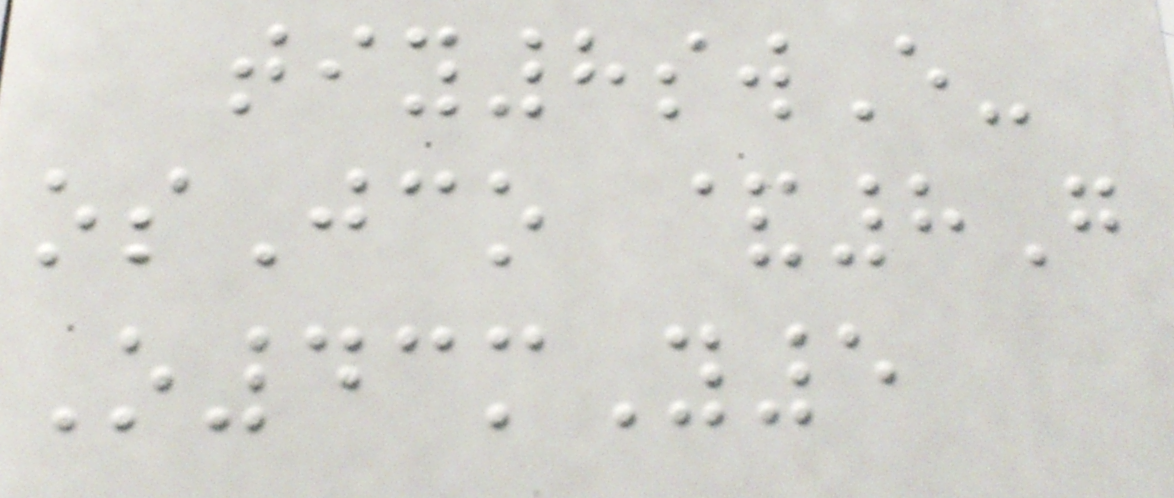tiy8swE-
osJco &8G
O43mY5
